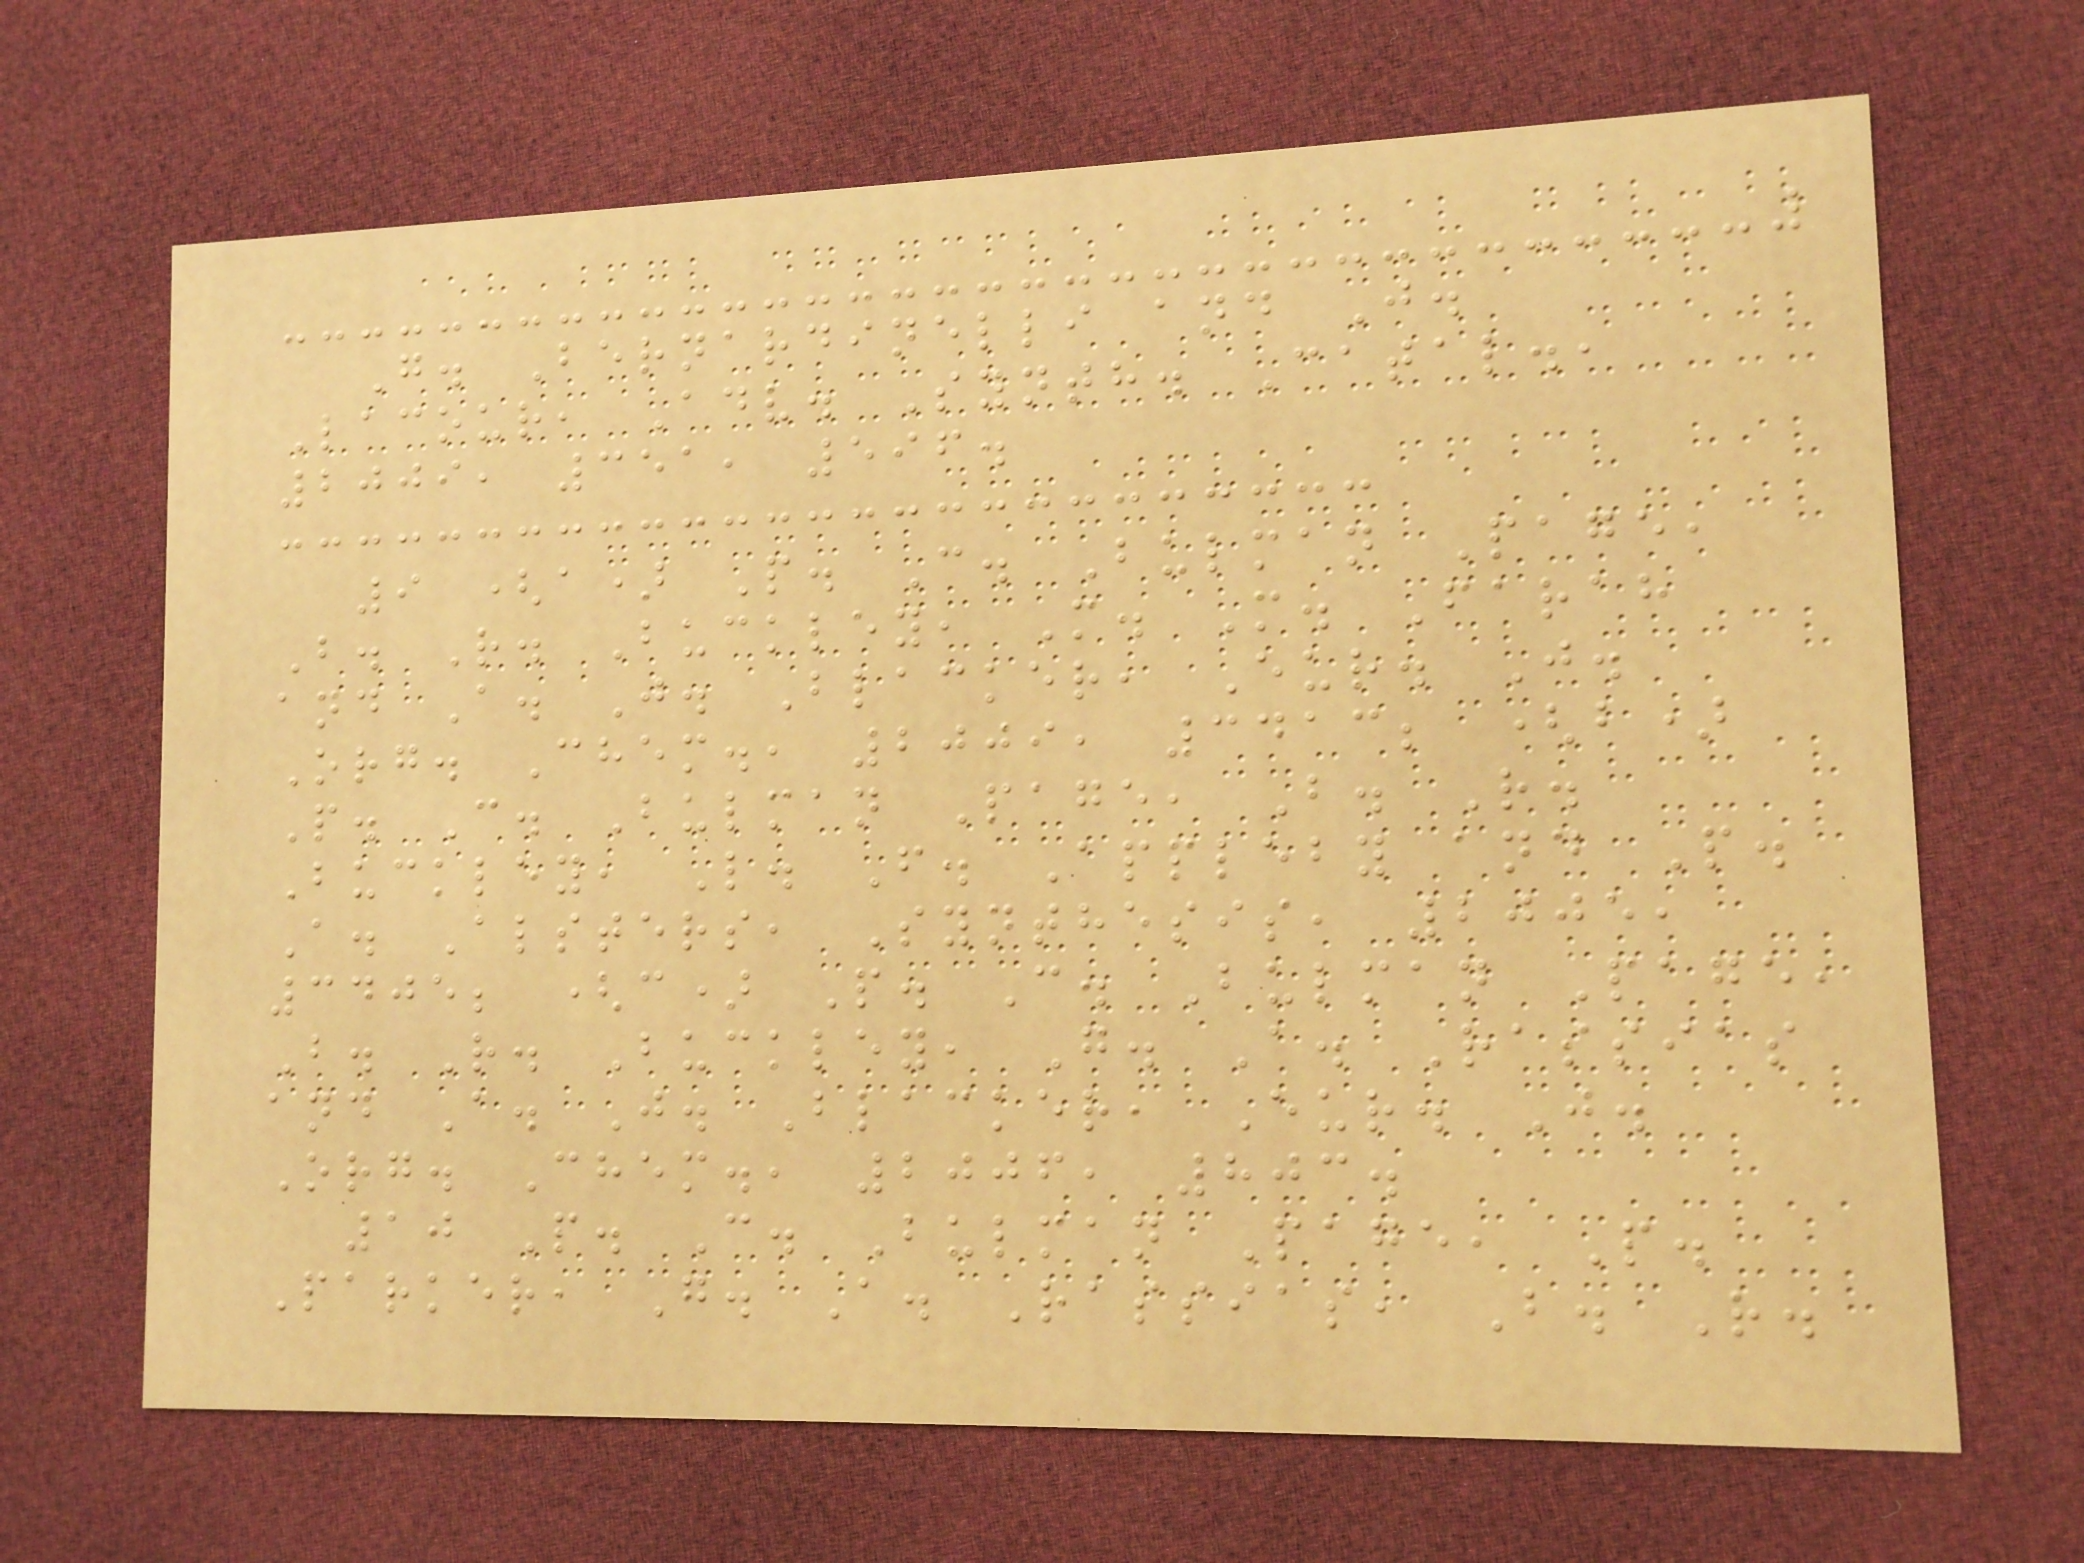G. Bernardinelli and J.
Lacour, Adv. Synth. Catal.,
2009, 351, 596.
9 (a) P. C. Bulman Page,
B. R. Buckley, M. M. Farah
and A. J. Blacker, Eur. J.
Org. Chem., 2009, 3413; (b)
P. C. Bulman Page, B. R.
Buckley, L. F. Appleby and P.
A. Alsters, Synthesis, 2005,
3405; (c) P. C. Bulman Page,
B. R. Buckley, G. A. Rassias
and A. J. Blacker, Eur. J.
Org. Chem., 2006, 803.
10 P. C. Bulman Page, P.
Parker, G. A. Rassias, B. R.
